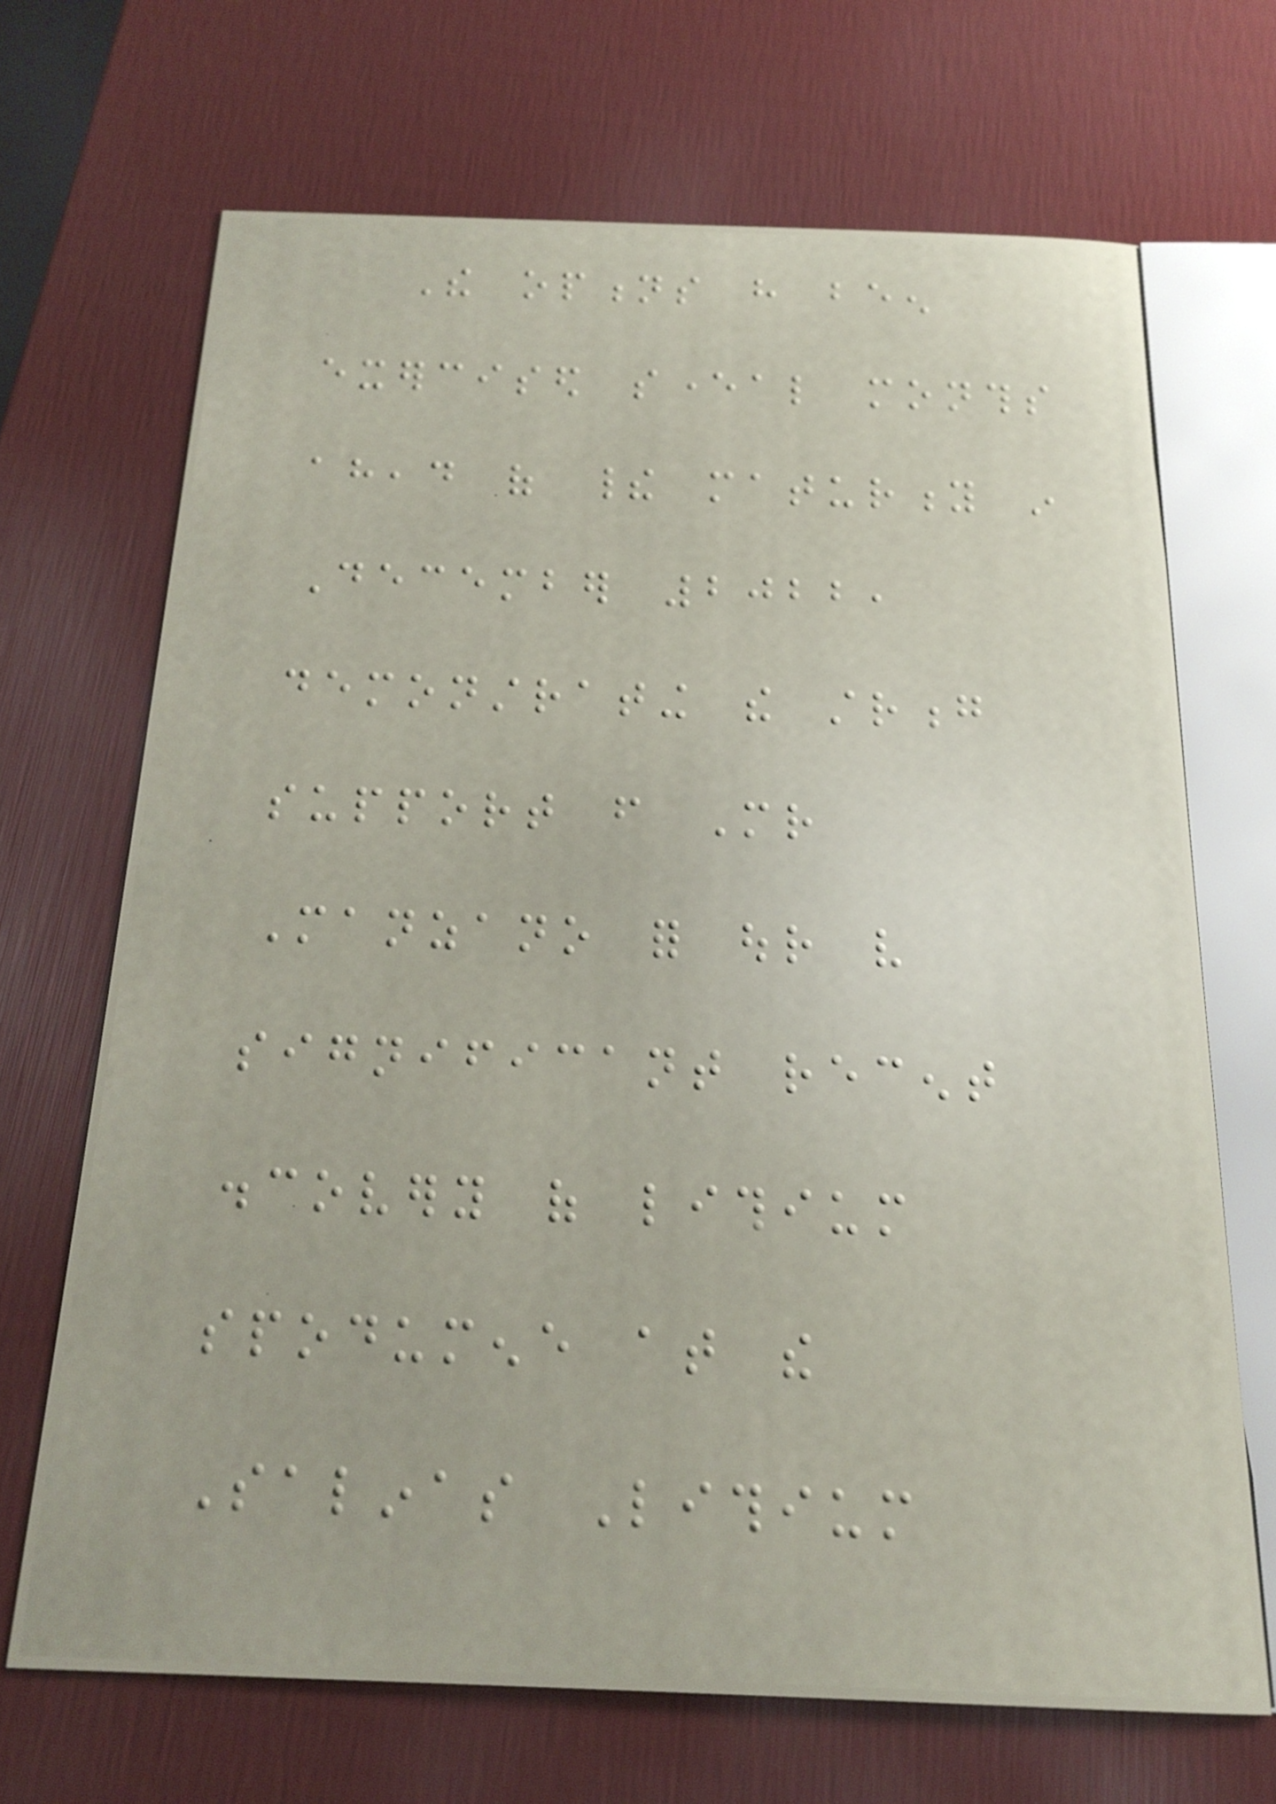The options have been
exercised several months
ahead of their maturity in
December 2022,
demonstrating the strong
support from Mr
Manzano for our very
significant recent
discovery of lithium
spodumene at the
Salinas Lithium
